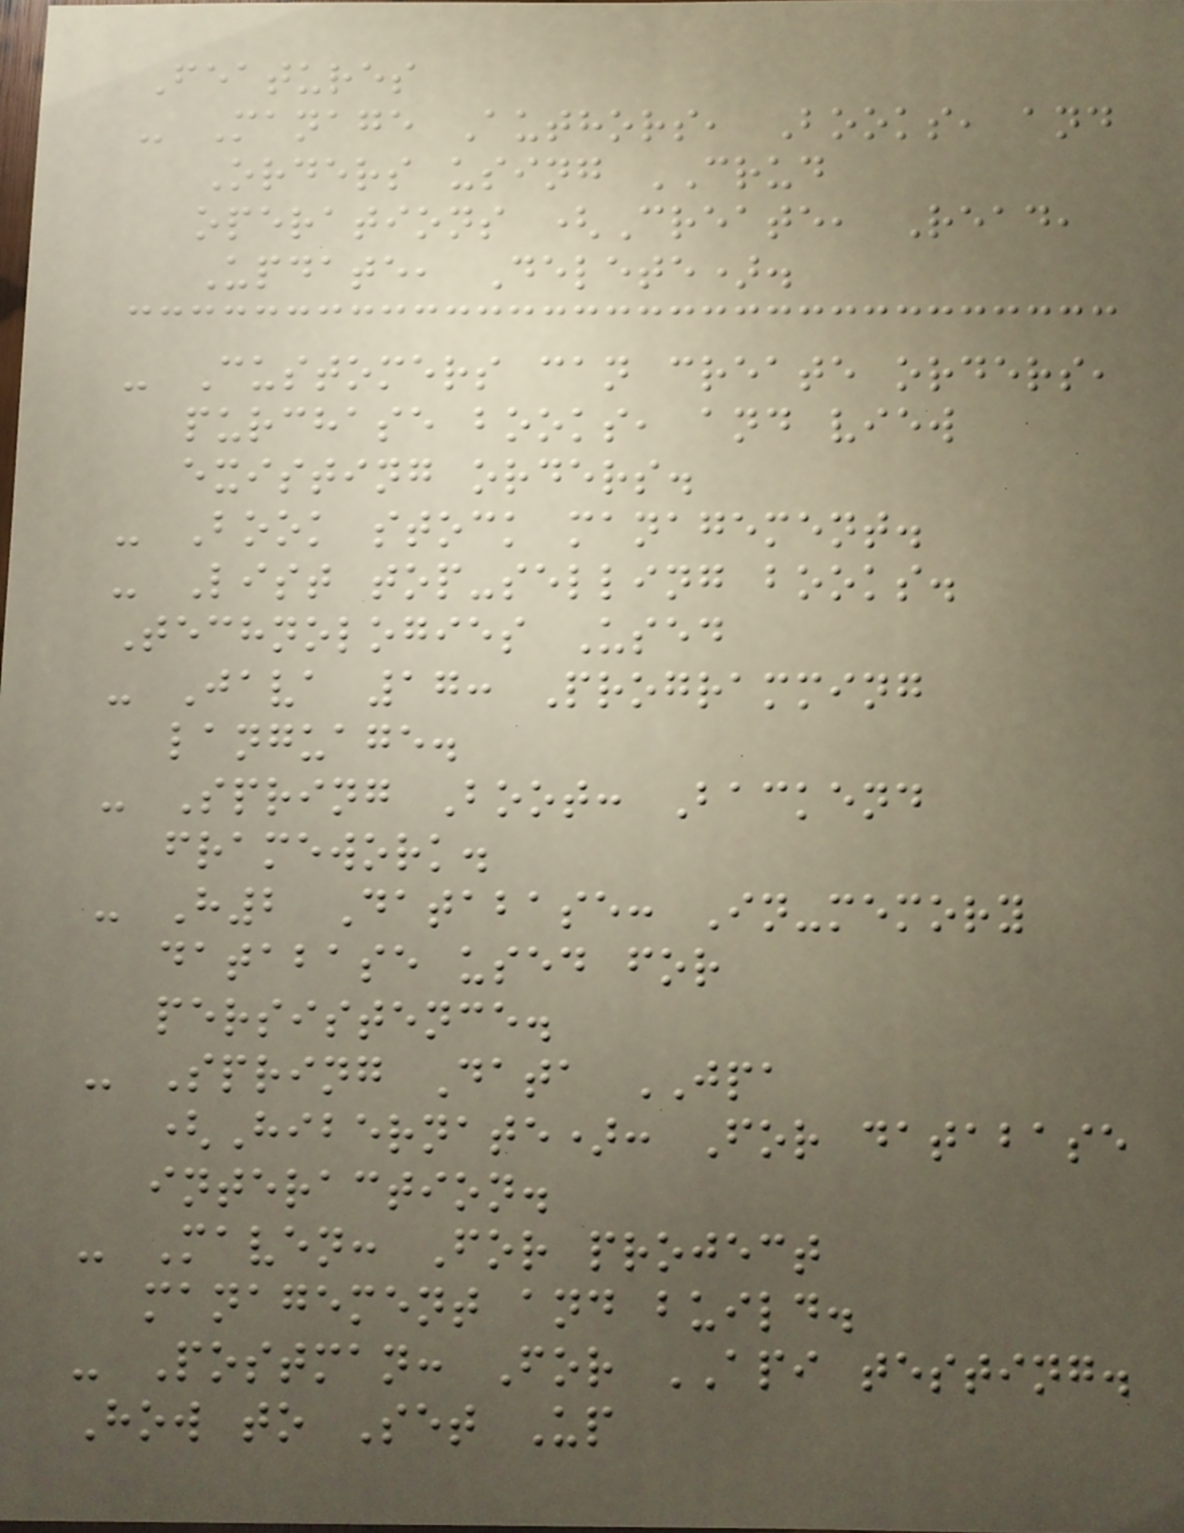Features
- Manage Authors, Books, and
Orders using CRUD
operations (Create, Read,
Update, Delete).
- Customers can create orders,
purchase books, and view
existing orders.
- Book stock management.
- List top-selling books.
Technologies Used
- Java 17: Programming
language.
- Spring Boot: Backend
framework.
- H2 Database: In-memory
database used for
persistence.
- Spring Data JPA
(Hibernate): For database
interaction.
- Maven: For project
management and build.
- Postman: For API testing.
How to Set Up
